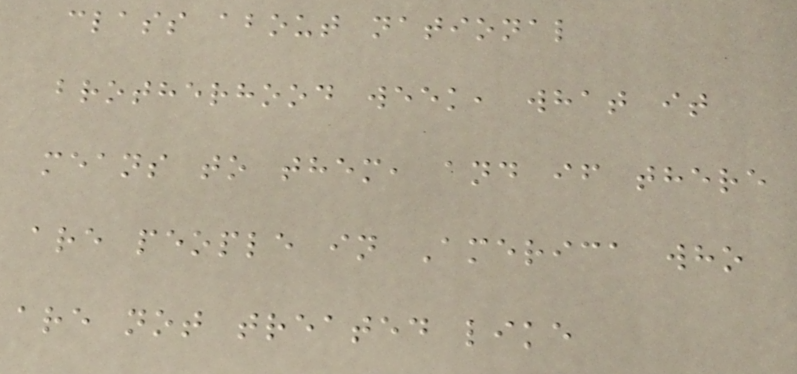class about national
brotherhood week, what it
means to them, and if there
are people in America who
are not treated like
